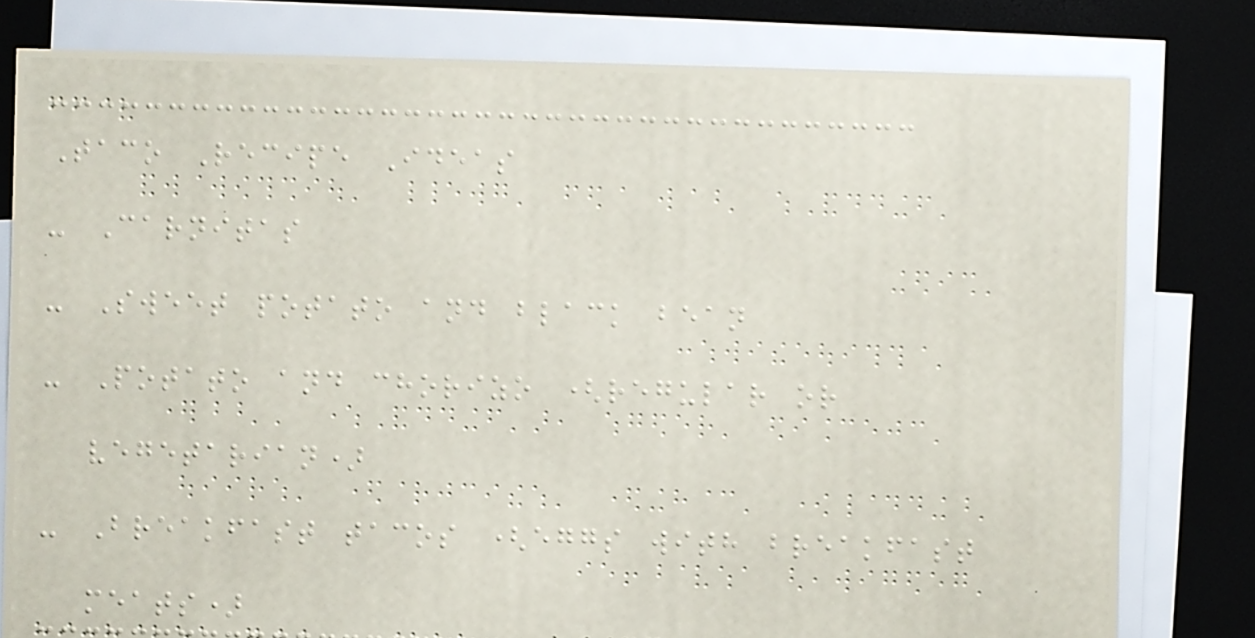Taco Recipe Ideas
- Carnitas
- Sweet potato and black bean
- Potato and chorizo (regular or
vegetarian)
- Breakfast tacos (eggs with breakfast
meats)
